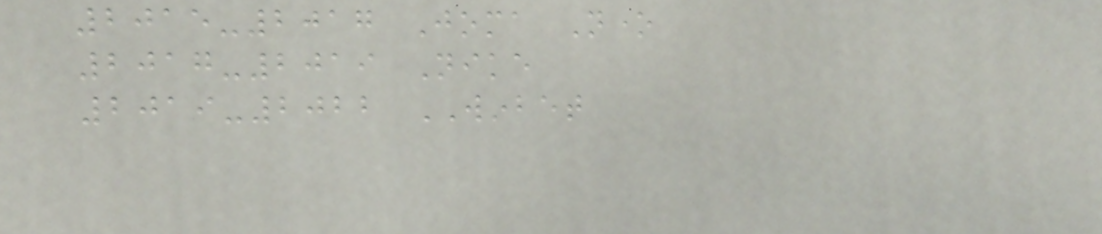2015-2017 Joma None
2017-2019 Nike
2019-2022 WINBET
